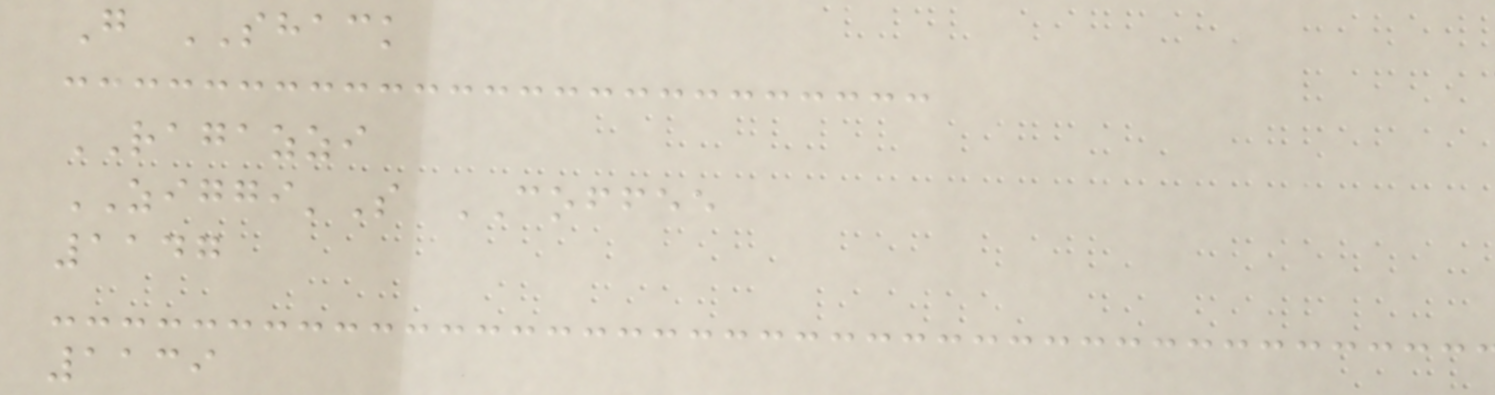G SHACK
RAGAZZI
ZIGGI'S COFFEE
1147
1139
